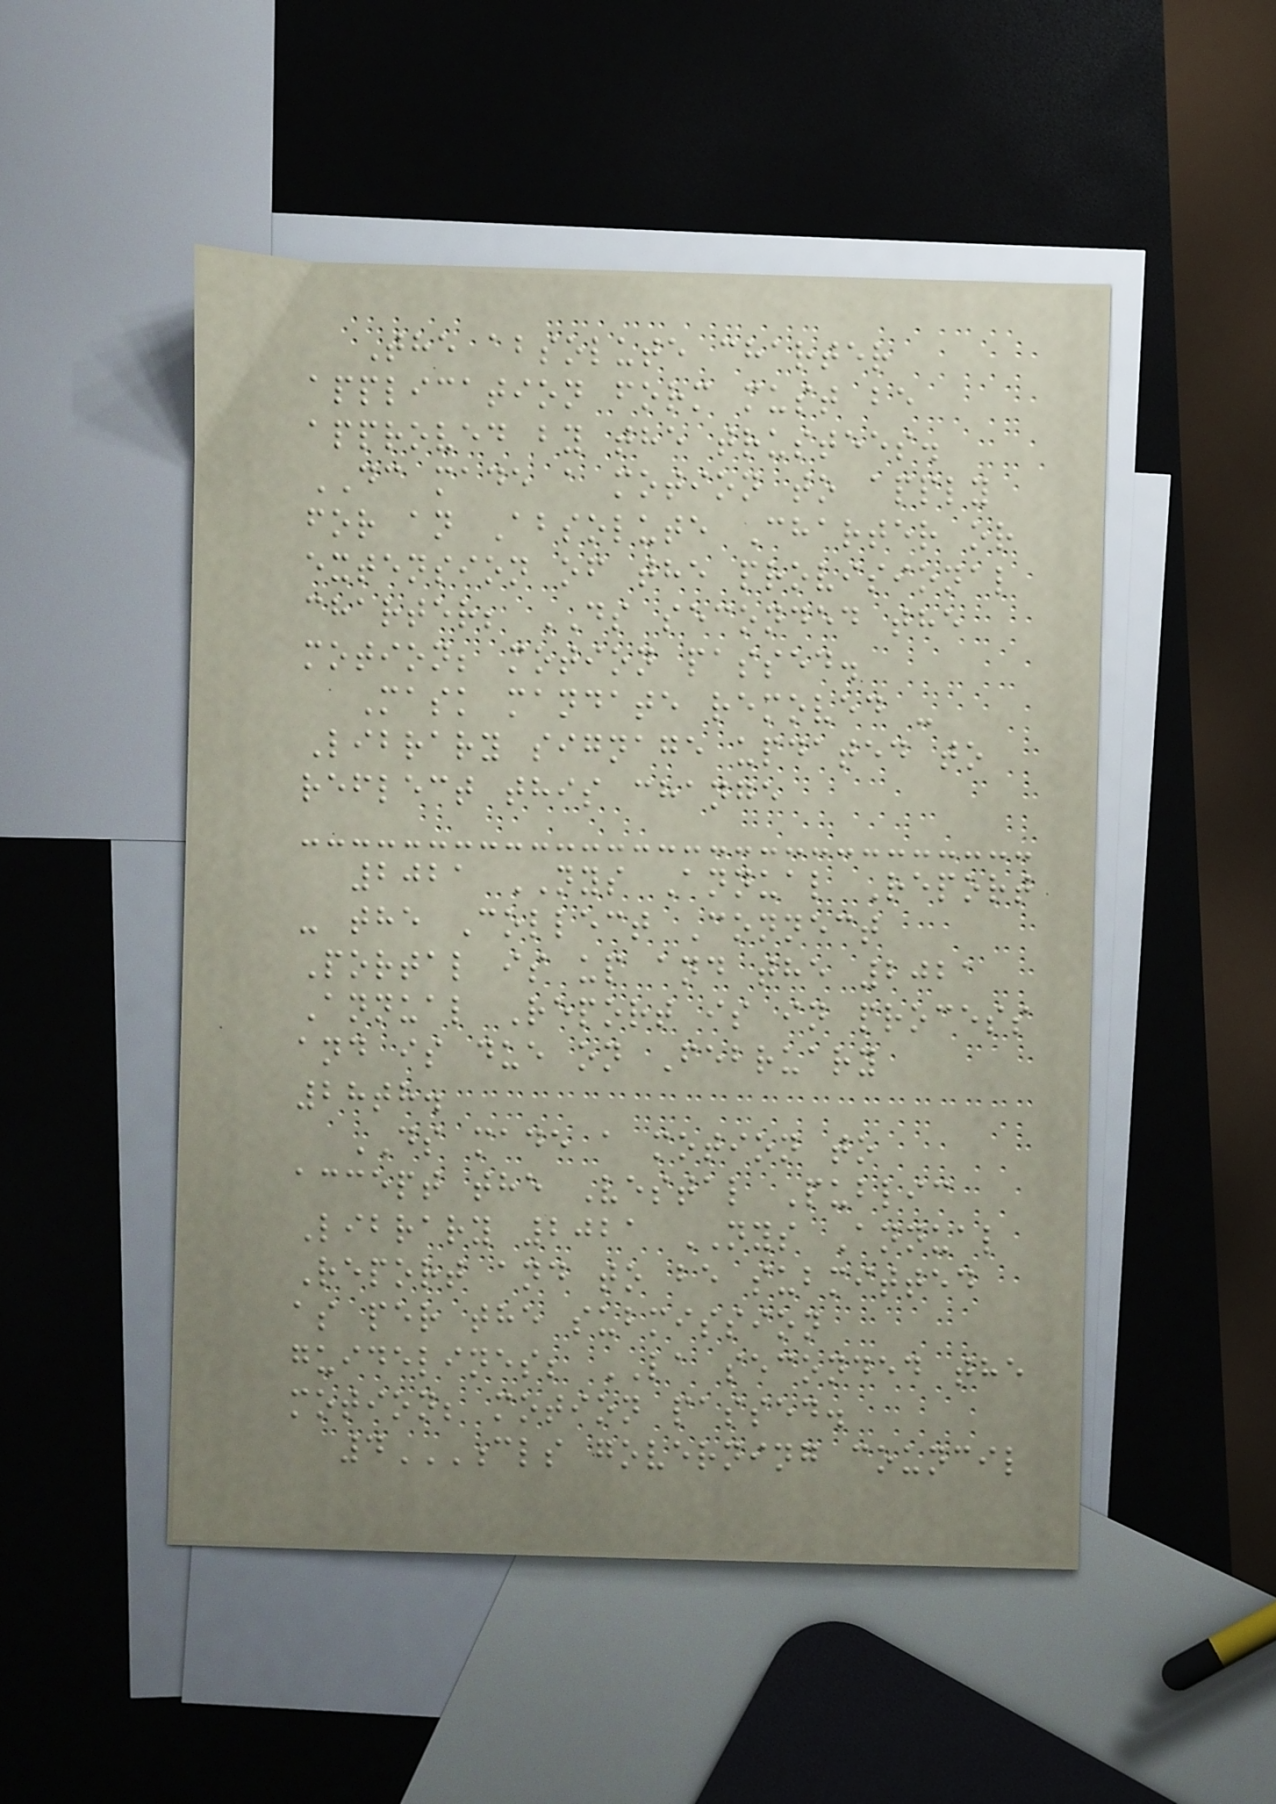The absolute charter
application form must be
approved by the trustees.
DC made a motion to apply
for an Absolute Charter or
extension of the provisional
charter; DS seconded the
motion; motion passed.
Mask mandate removed -
Library signage updated to
reflect this change
2021 NYS Annual Report
- the Collect Connect
Portal is up and the 2021
Annual Report is in process
and is due on February
28th.
DS made a motion to
accept the Vestal Public
Library 2021 NYS Annual
Report and to be submitted
as per the submission
guidelines; LA seconded the
motion; motion passed.
4CLS GOVERNING COUNCIL
